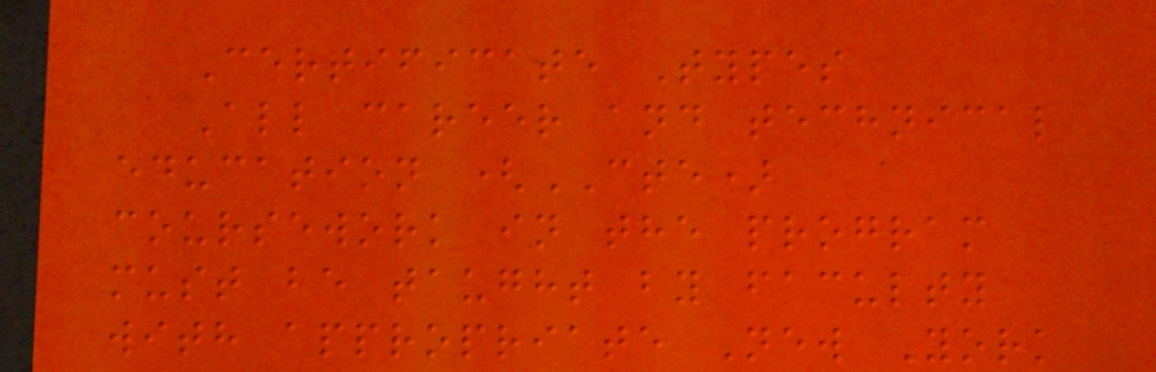Certificate Types
All career and technical
education (CTE)
coursework in the program
must be taught by faculty
with appropriate New York
